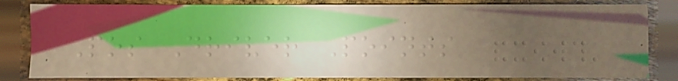Pos Driver Points
